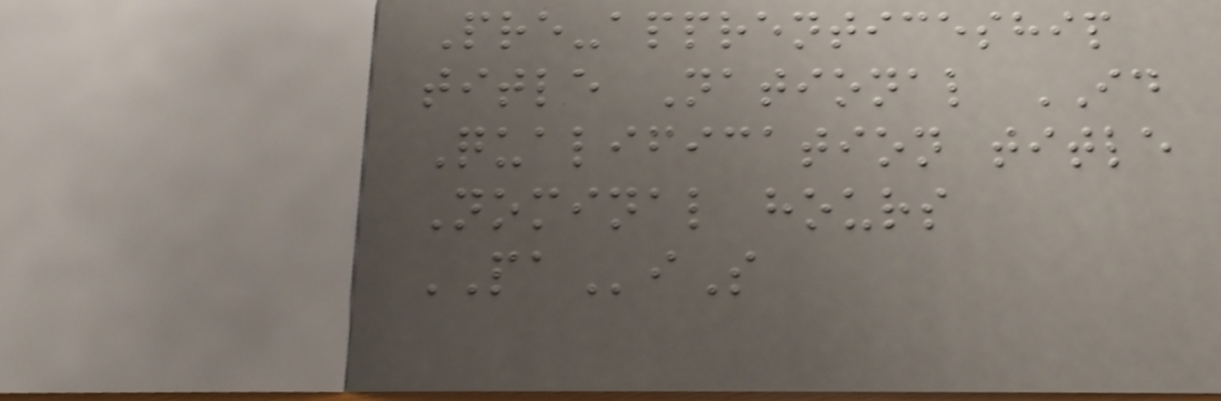Pre-apprenticeship
title National ID
Qualification title
Nominal hours
PAiS
